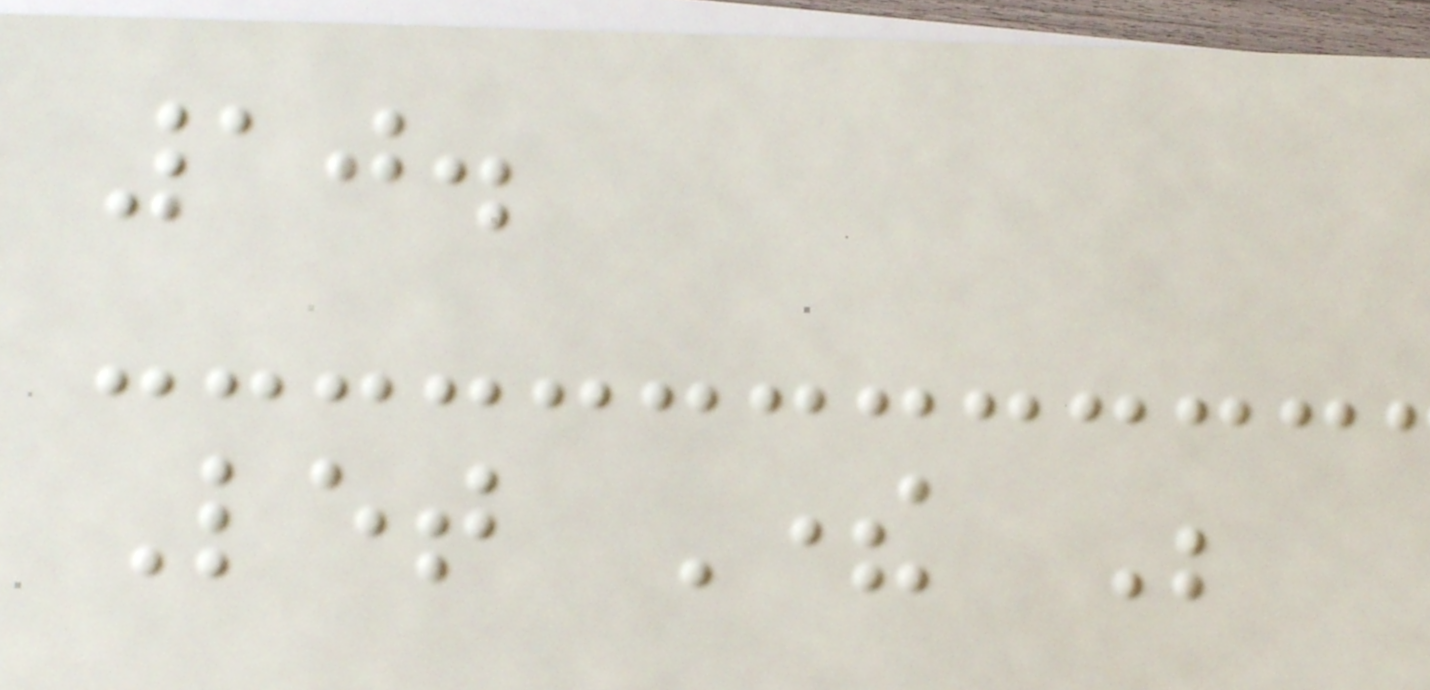10.
Let There Be
